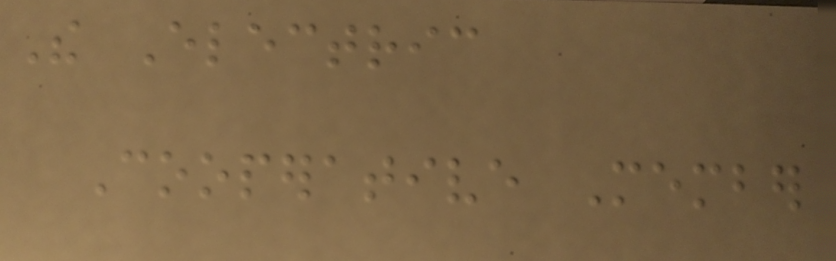The Electric
Cooperative Member
